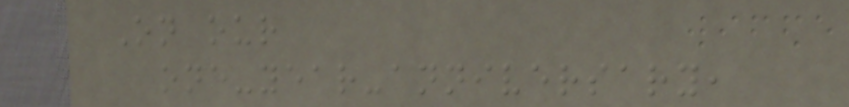On our
one-year-anniversary,
